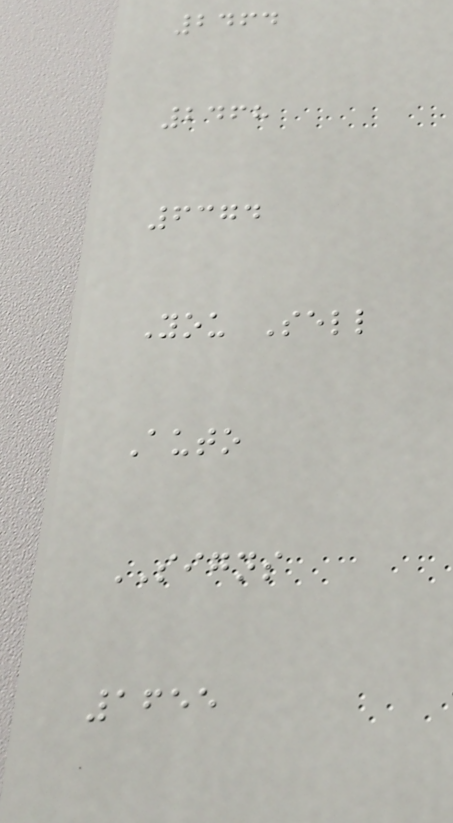2464
2468
6374
You Sell
Auto
SIGNS
1655
